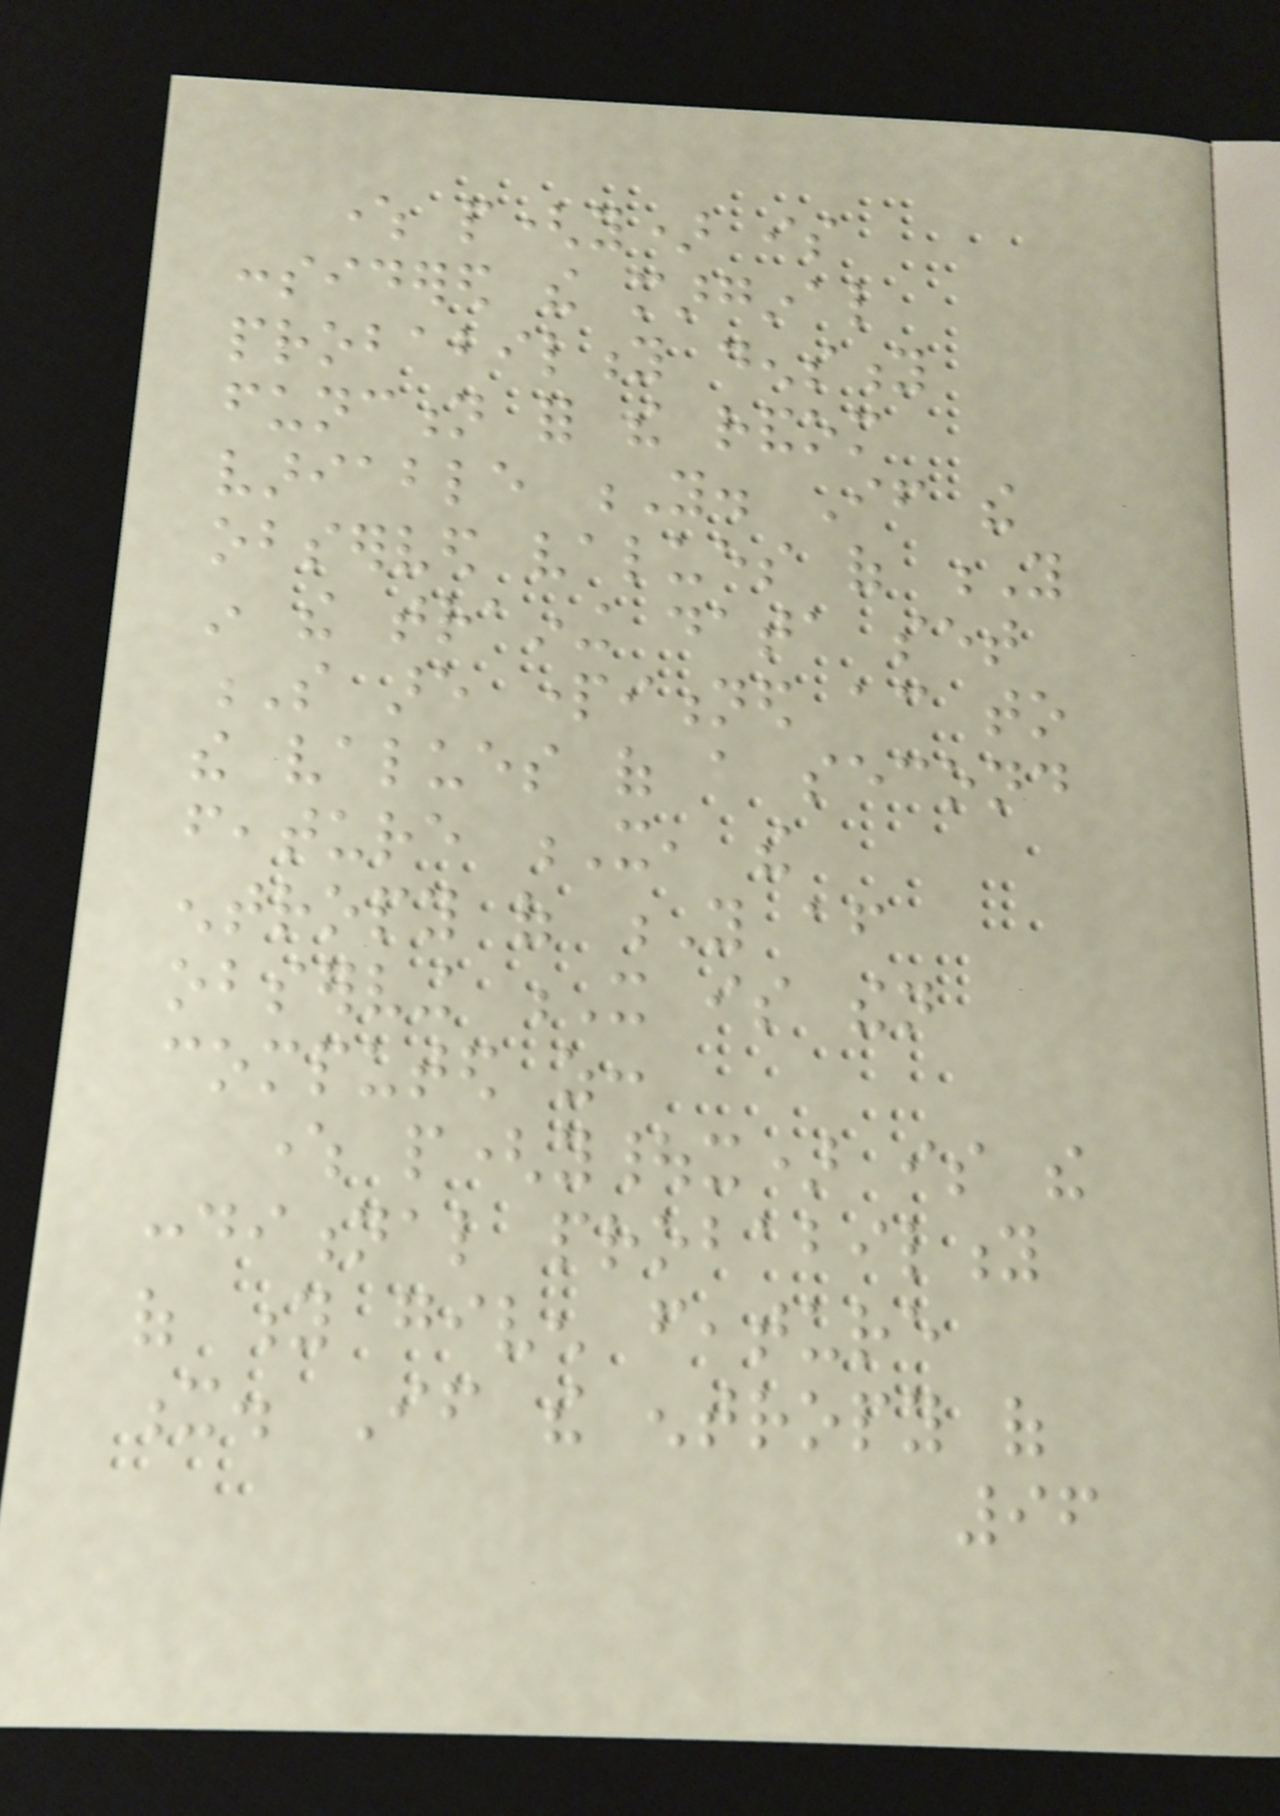where p(y) is
considered the marginal
probability density
function for the random
variable Y. If the
observed values of Y
in the training data set
S are partitioned according to
the values of a second
feature X, the
entropy of Y after
observing X is then
computed as:
where p(y|x) is the
conditional probability
of y given feature
x. If the entropy of
96
